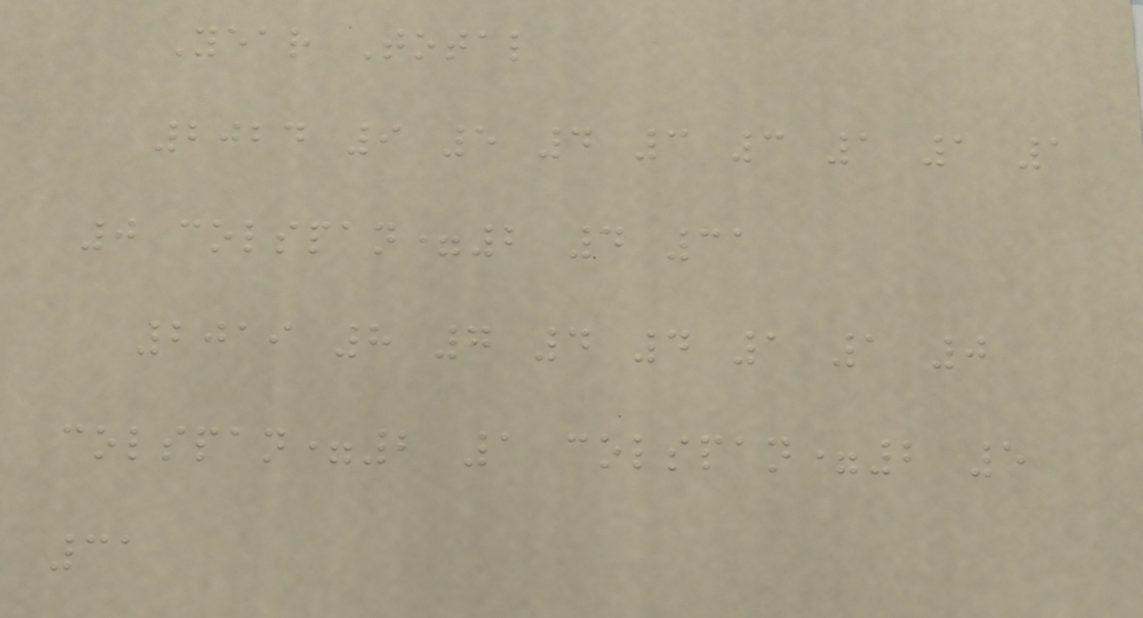Year Total
2024 9 5 4 3 3 1 1 1
0 colspan=2 4 31
2019 8 7 4 4 1 1 0
colspan=2 1 colspan=2 5
31
